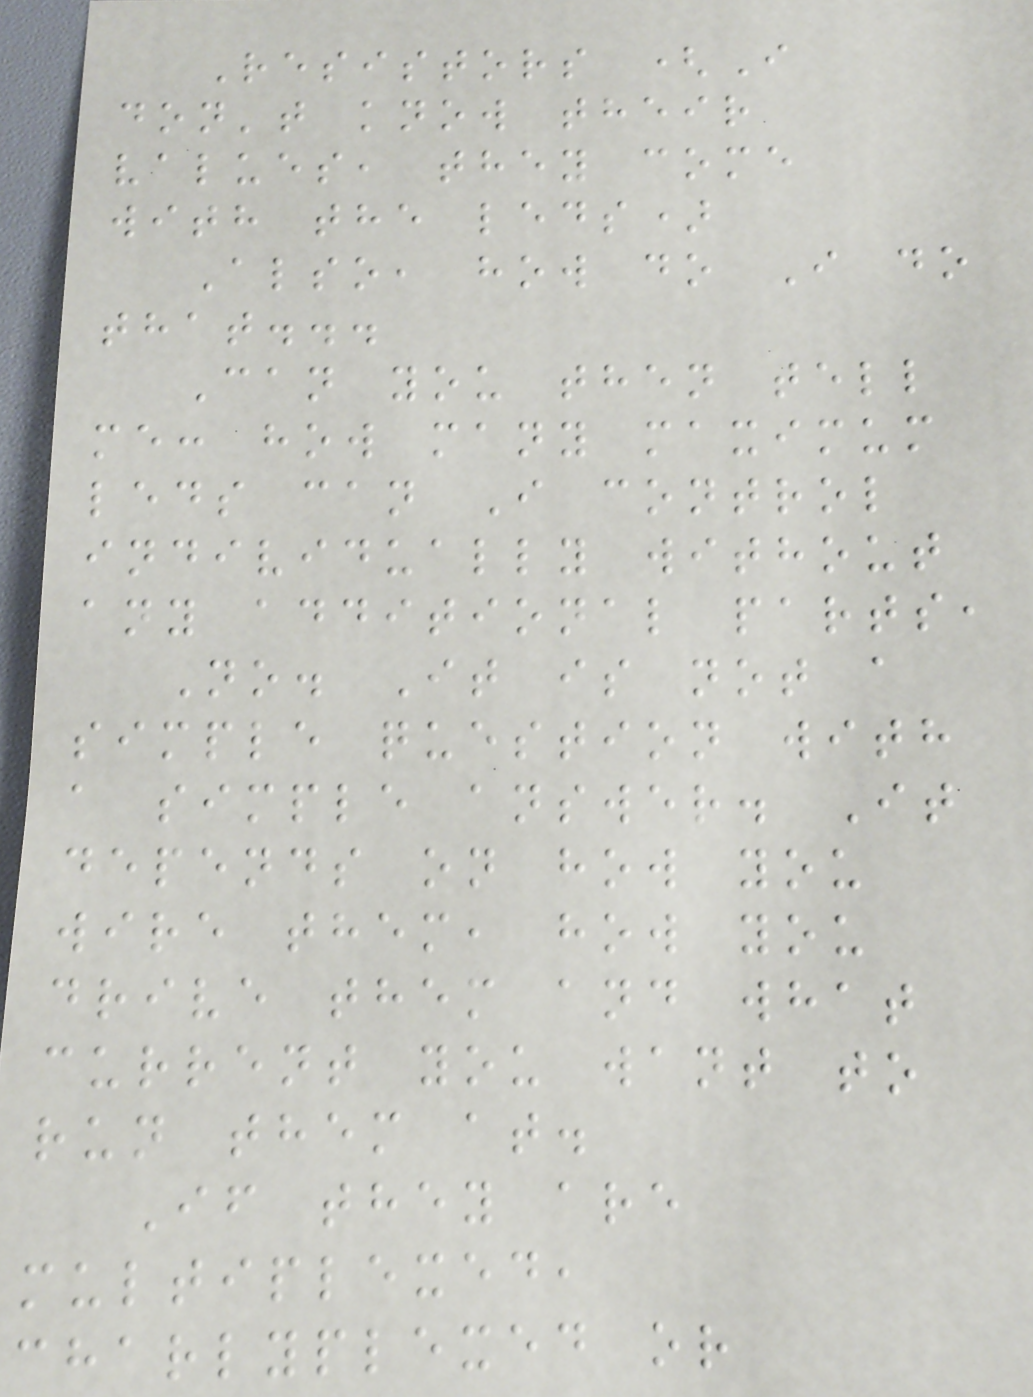Resistors (I
don't know their
values, they come
with the leds)
Also, how do I do
that...
Can you then tell
me: how many maximum
leds can I control
individually without
any additional parts,
No. It is not a
simple question with
a simple answer. It
depends on how you
wire them, how you
drive them and what
current you want to
run them at.
If they are
multiplexed,
charlyplexed or
